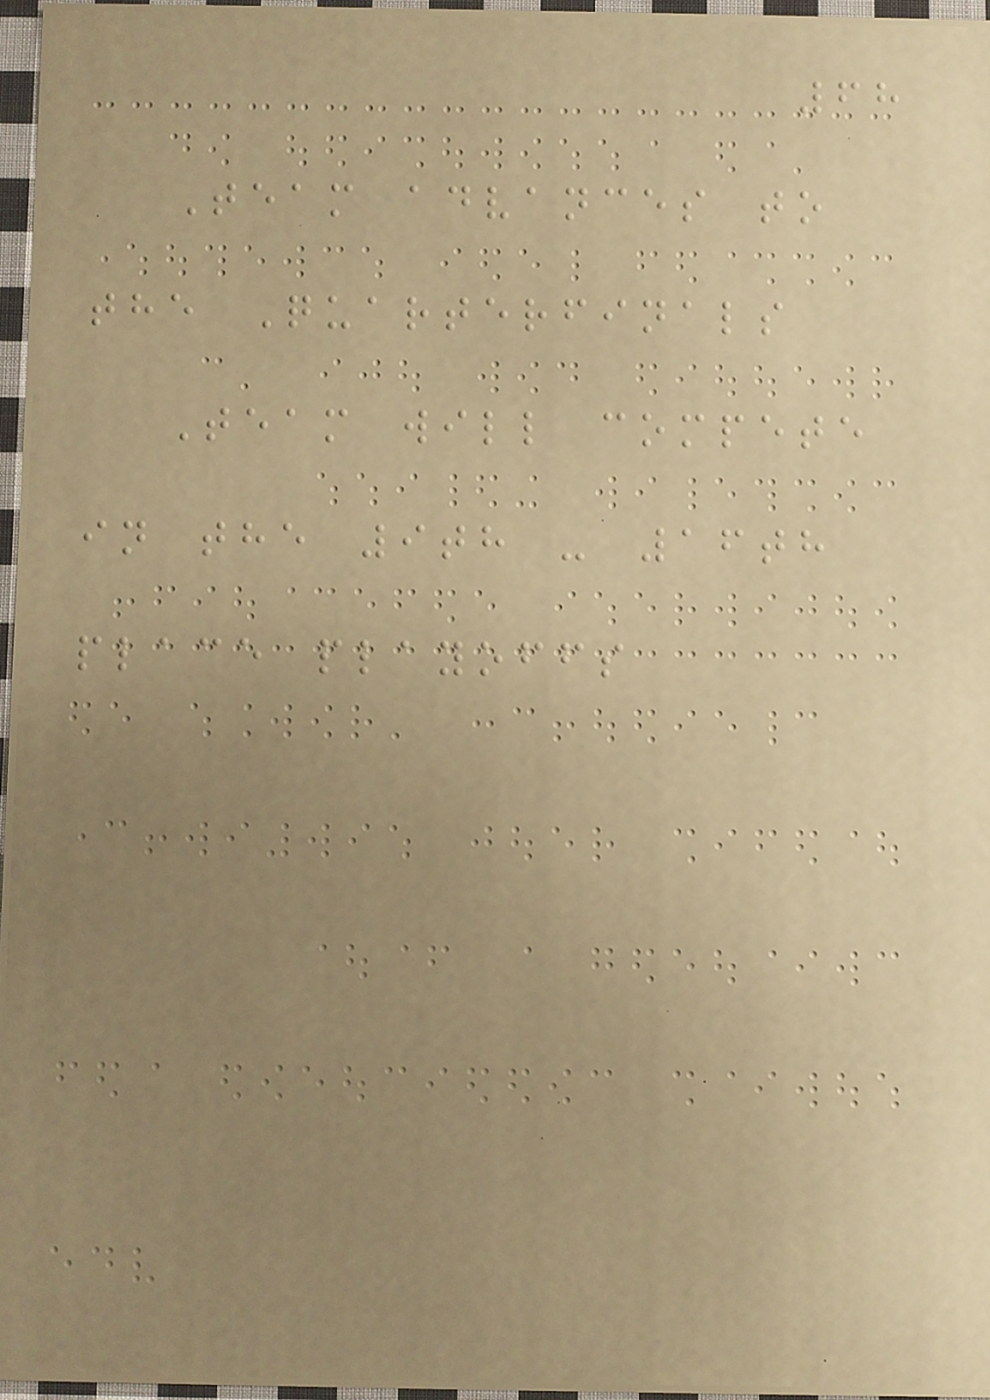68
Team advances to
the Quarterfinals
Team will compete
in the 9th - 16th
place playoffs
